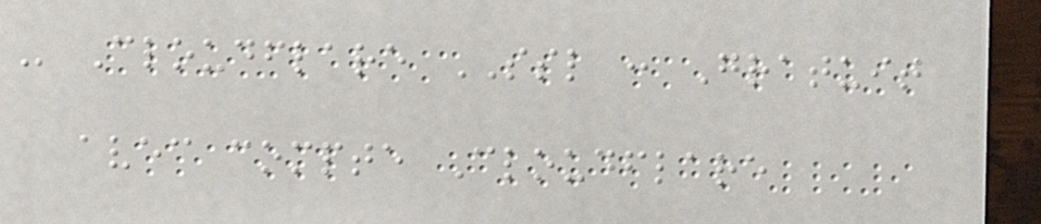- Cloudflare SSL : Gratuit
avec compte Cloudflare
